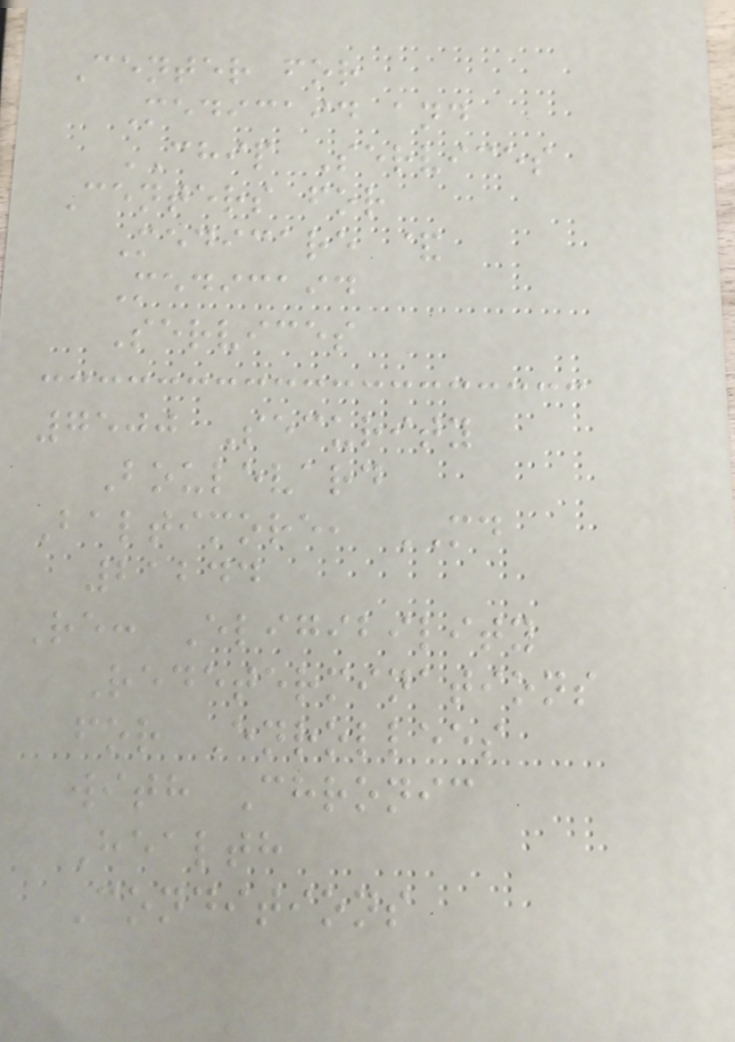Center for
Medicaid and
CHIP Services
Centers for
Medicare &
Medicaid
Services
7500 Security
Boulevard
Baltimore, MD
21244
Re: Eligibility
Redeterminations
for Enrollees
with Chronic
Health
Conditions
